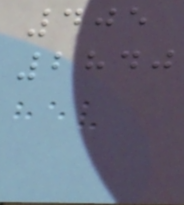405
2840
